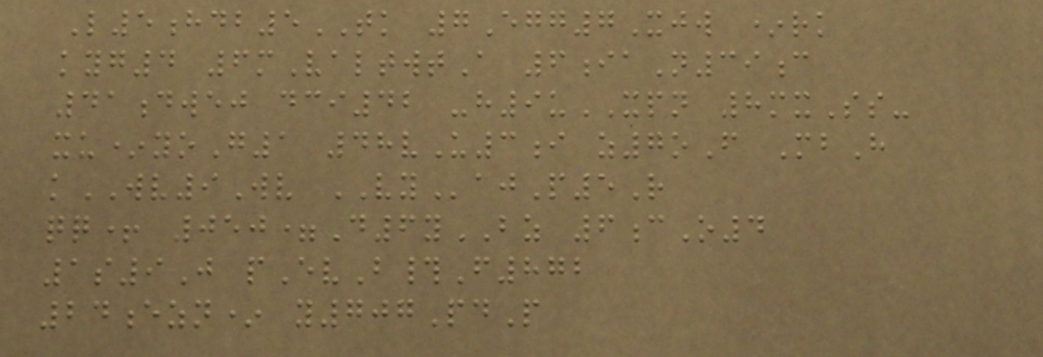L5hdb5TK 7Egg7Xjw *rk
kyg4 6mValtwtA 6iaN39c
41dwej dci42 -h9uXPN 8mxSs-
xu*yoG1 48vU3i z7oF MbH
kWV9Wv VYajP5R
qq+ 050=D6yBZ 6cO4
1s9J pEvB#F872
24ezn* y707PdP
